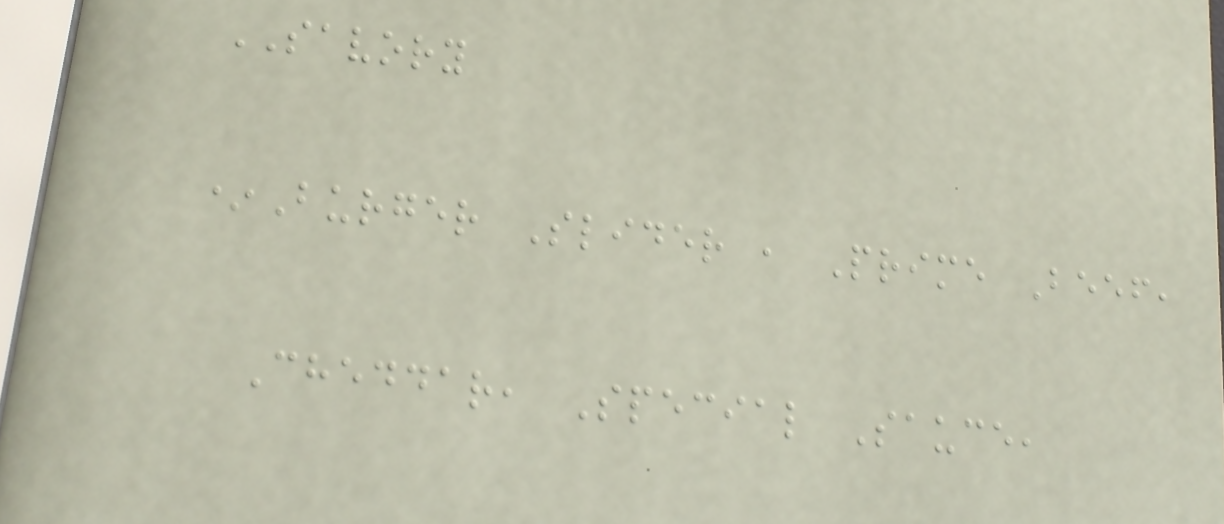SAVORY
*Burger Slider , Prime Beef,
Cheddar, Special Sauce,
